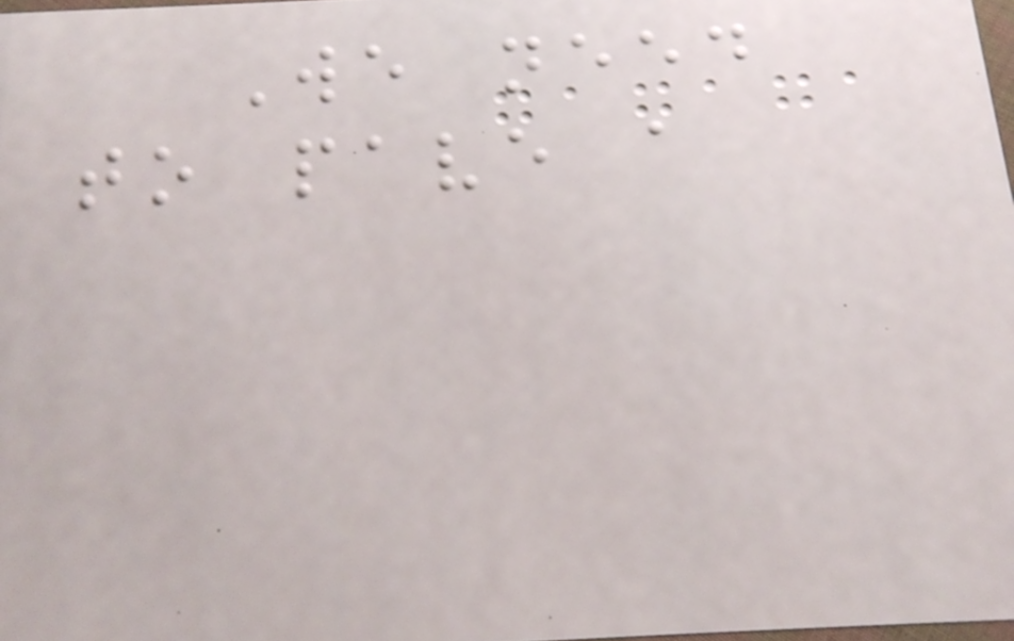We need
to pave a
